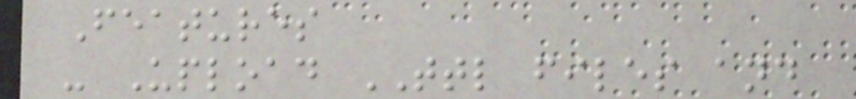Features
- Upload TTL files and
